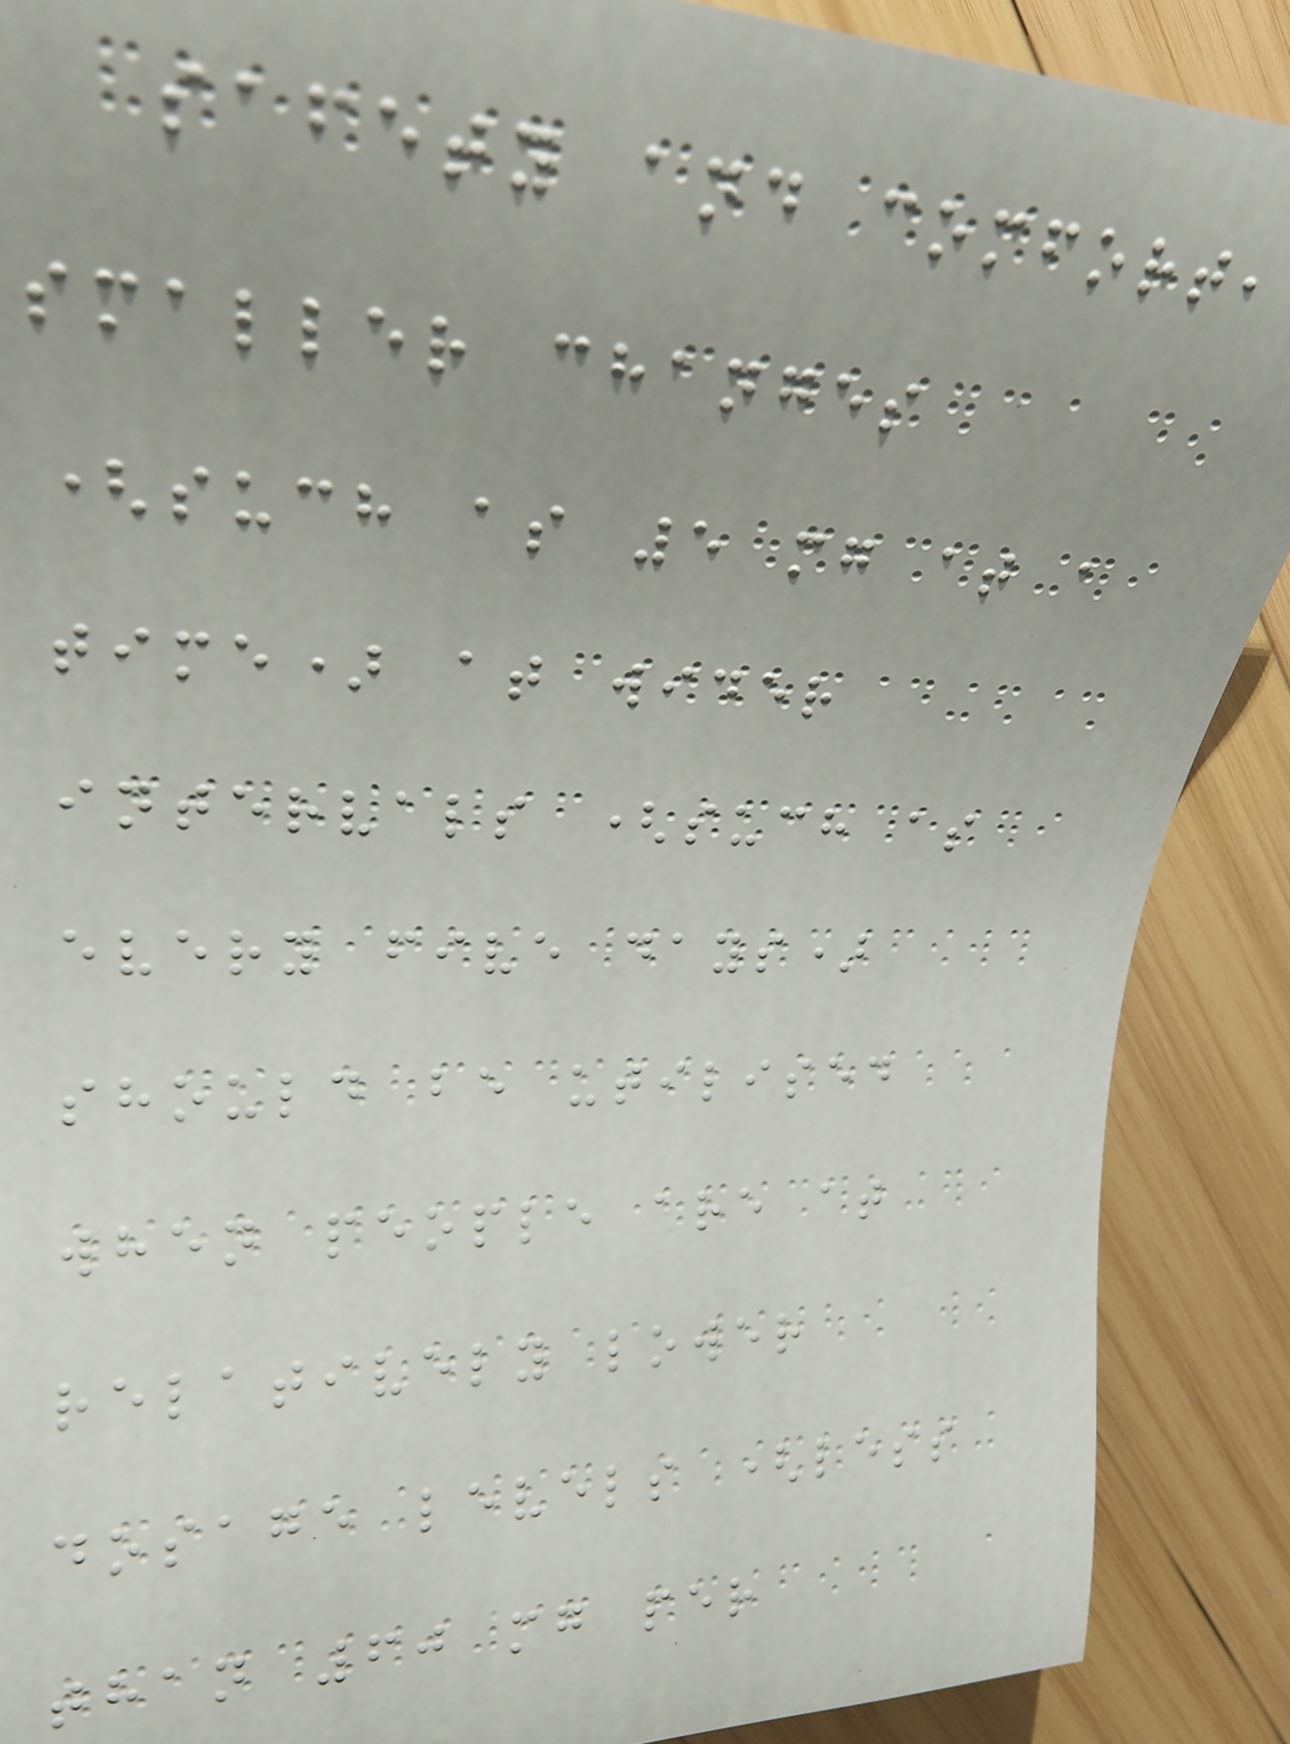safety and comfort,
smaller changes
(such as 5 mg at a
time) at wider
intervals (such as
every five days)
should be utilised
when people are at
relatively lower
dosage levels (less
than 60 mg per
